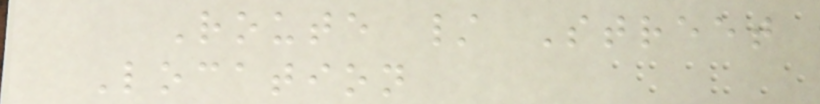Route / Street
Location
